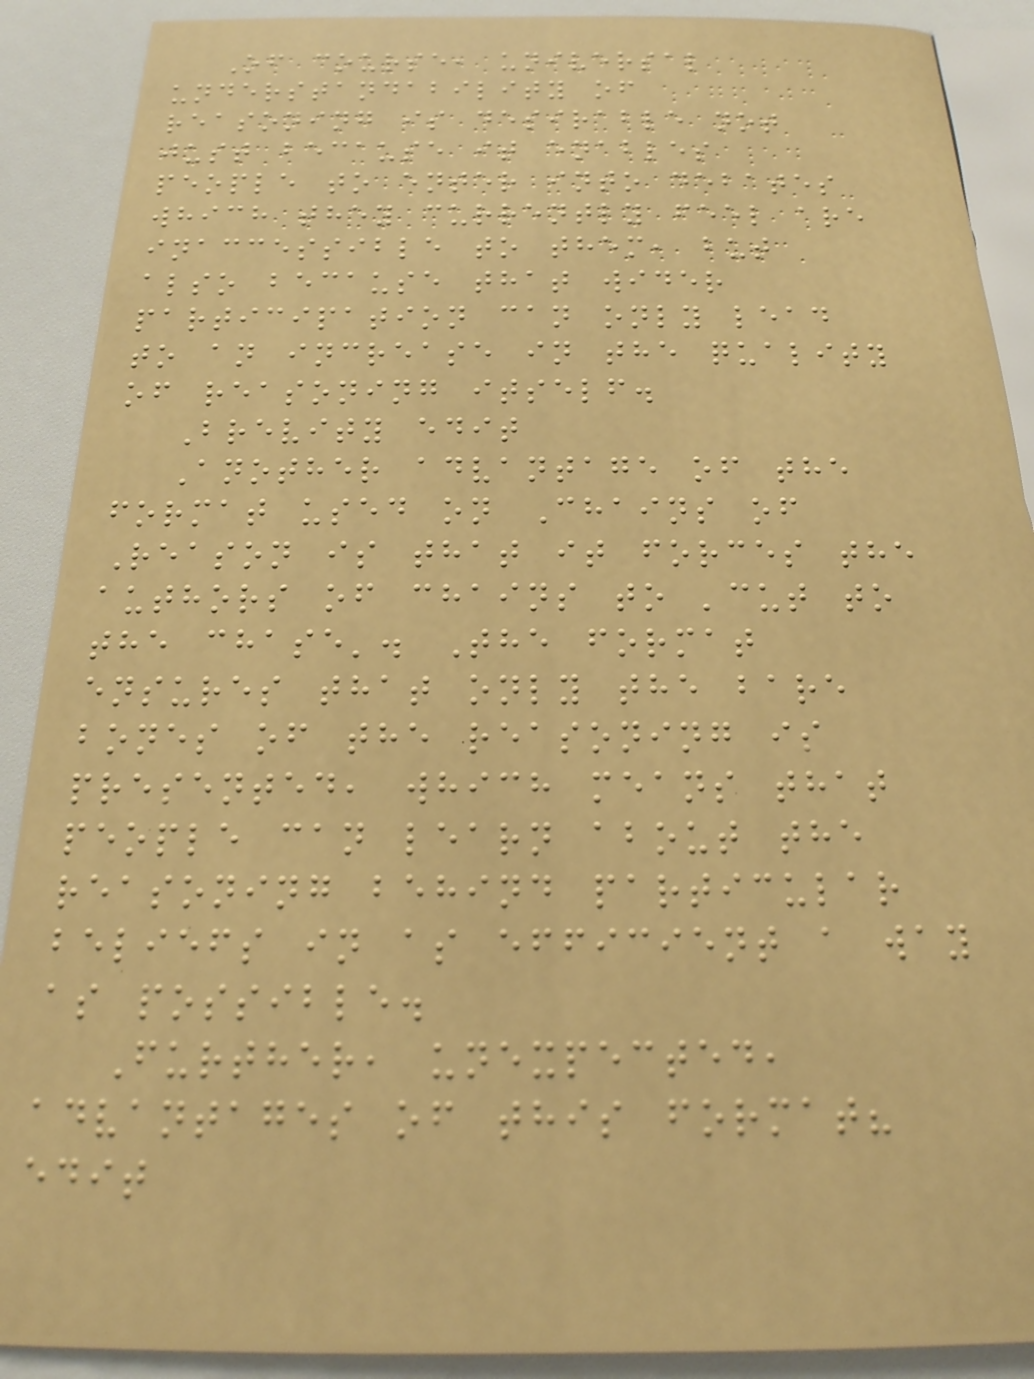Of course, universal
understandability of
reasoning is desirable not
just because it enables
people to enter into debates
which they currently feel are
inaccessible to them, but
also because that wider
participation can only lead
to an increase in the quality
of reasoning itself.
Brevity edit
Another advantage of the
format used on Chains of
Reason is that it forces the
authors of chains to 'cut to
the chase'. The format
ensures that only the bare
bones of the reasoning is
presented, which means that
people can learn about the
reasoning behind particular
beliefs in as efficient a way
as possible.
Further, unexpected,
advantages of this format?
edit
